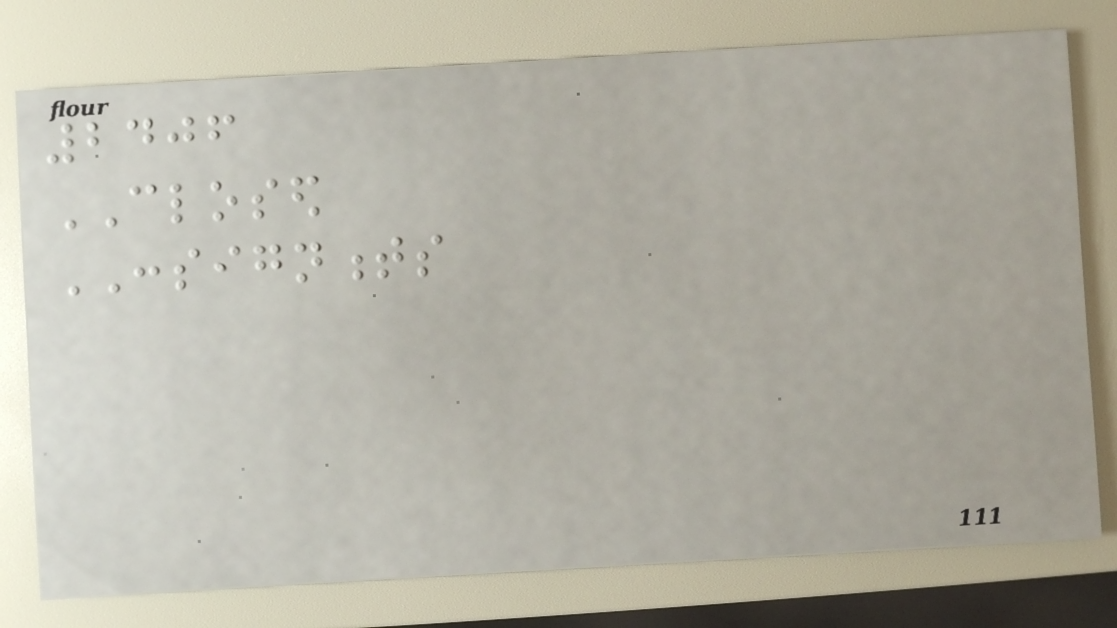2406
CLOSED
CONSIGNMENTS
